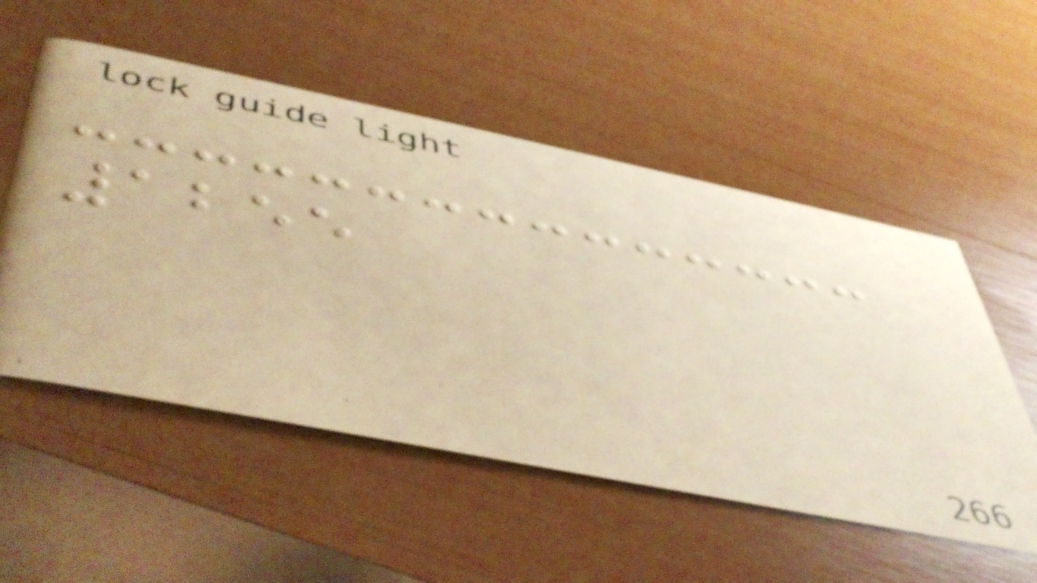1255
